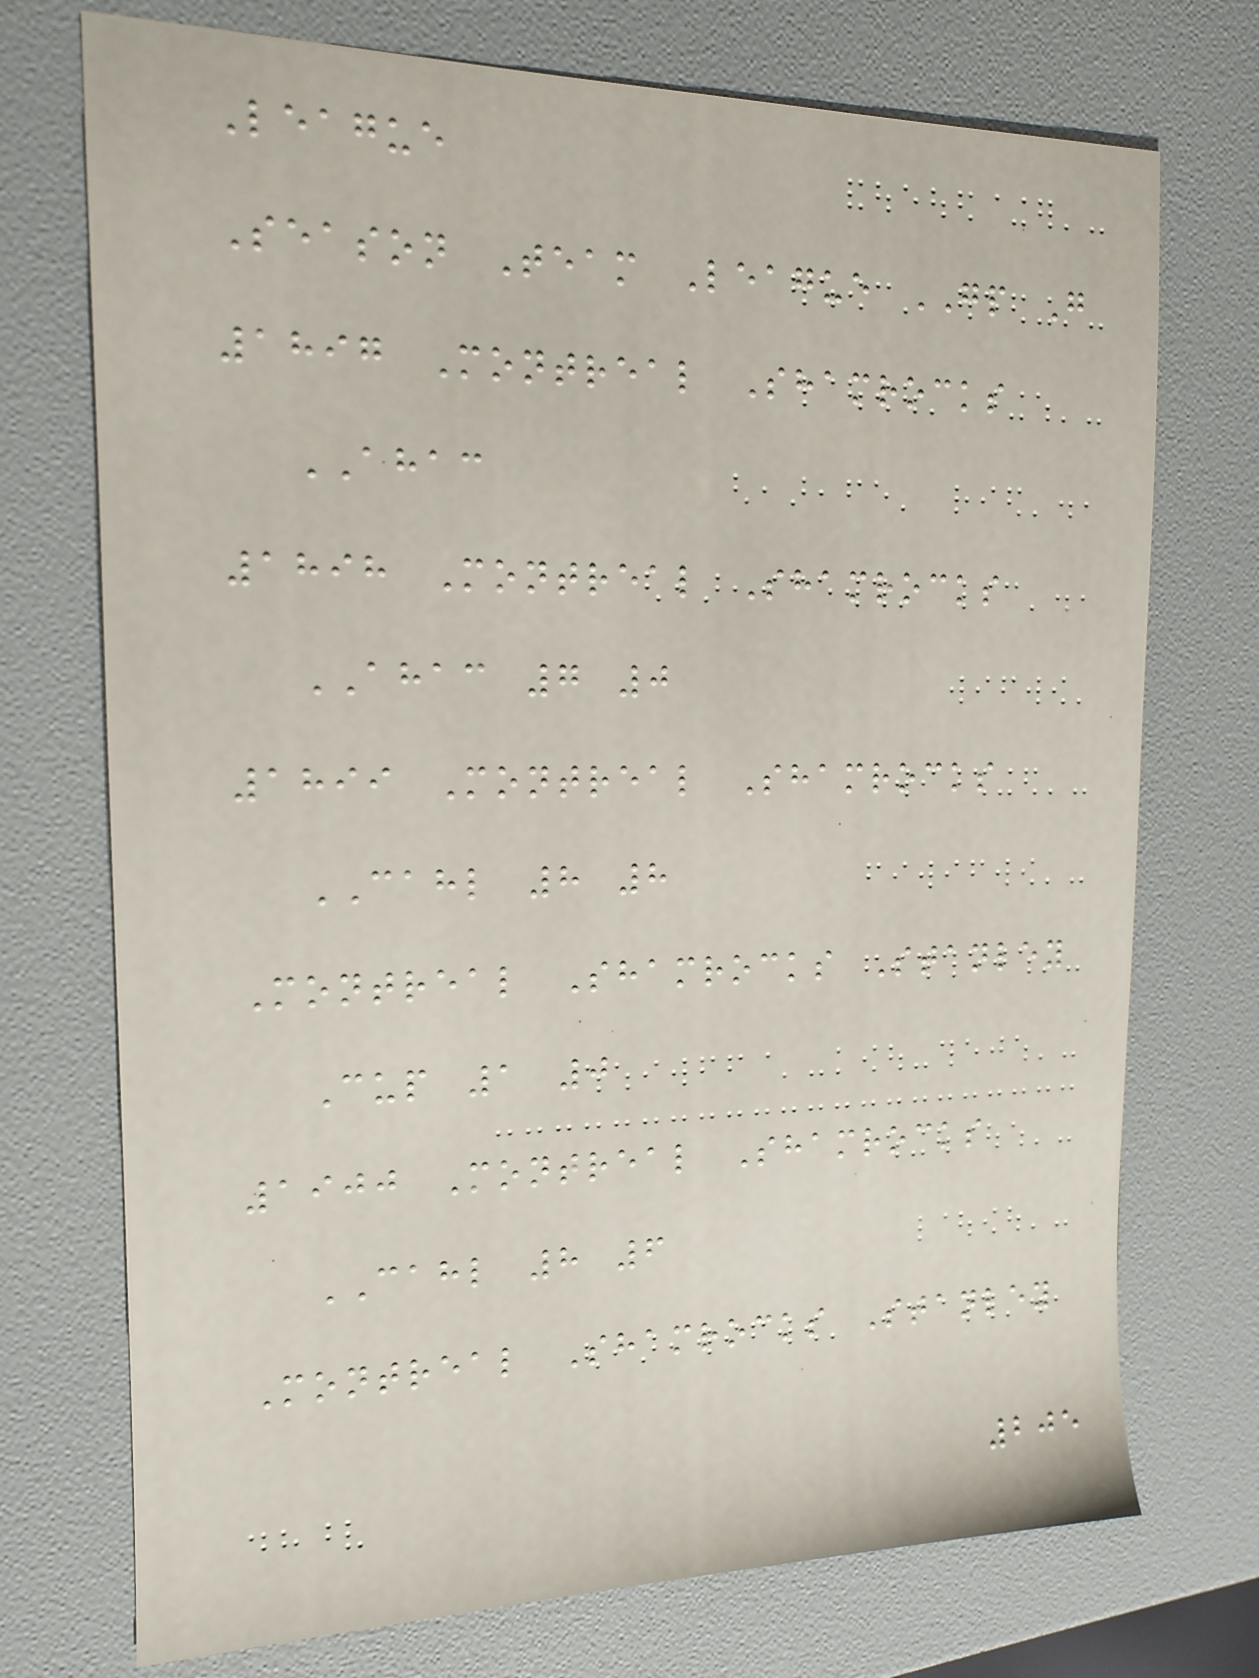League
Season Team League GP G
1897 Montreal Shamrocks
AHAC
1898 Montreal Shamrocks
AHAC 7 0
1899 Montreal Shamrocks
CAHL 8 8
Montreal Shamrocks Stanley
Cup 1 0
1900 Montreal Shamrocks
CAHL 8 6
Montreal Shamrocks Stanley
205
